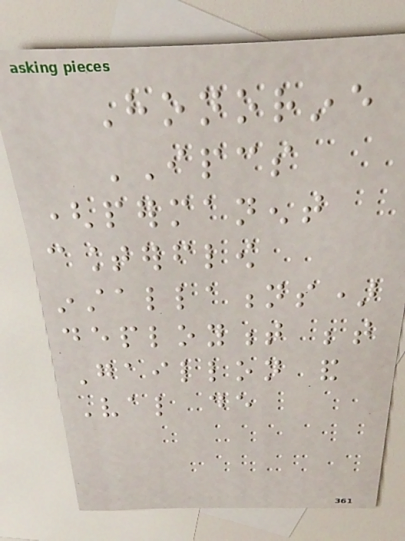Honorine
IPCS
(permanent
counterflow
installations)
deployment between
Gaillon and
Val de
